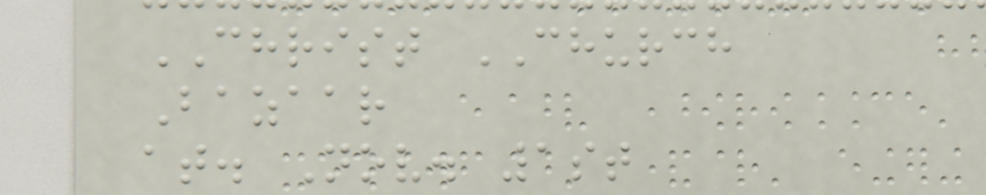CHRIST CHURCH
Bazaar
at. Nov. 1st
